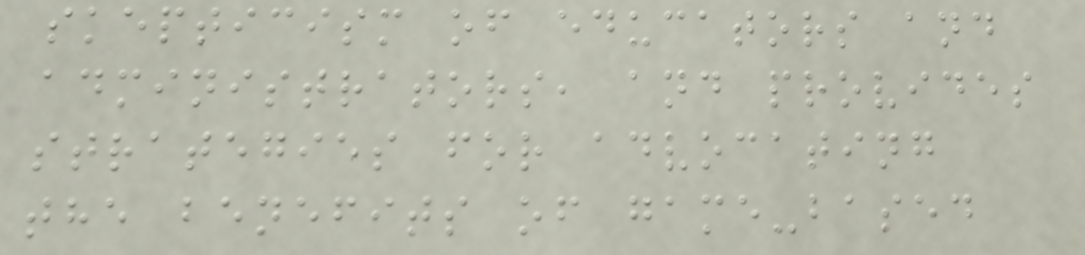skepticism of educators and
administrators, and provides
strategies for advocating
the benefits of game-based
